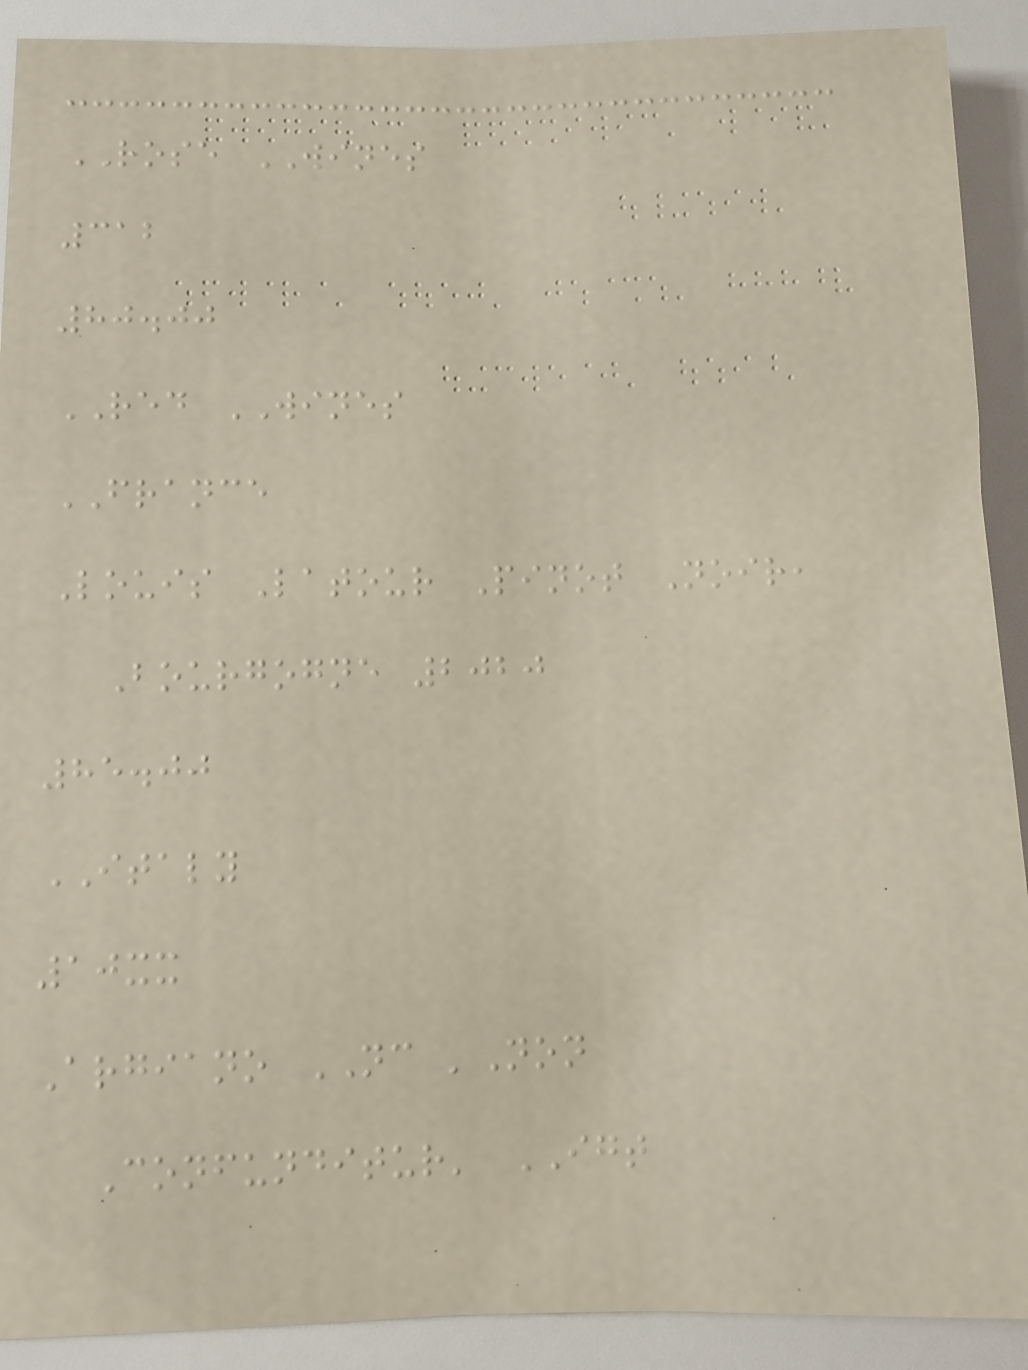ROSE WINES
312
80.00
RED WINES
FRANCE
Louis Latour Pinot Noir,
Bourgogne 2020
85.00
ITALY
10xx
Argiano NC 'Non
Confunditur' IGT
